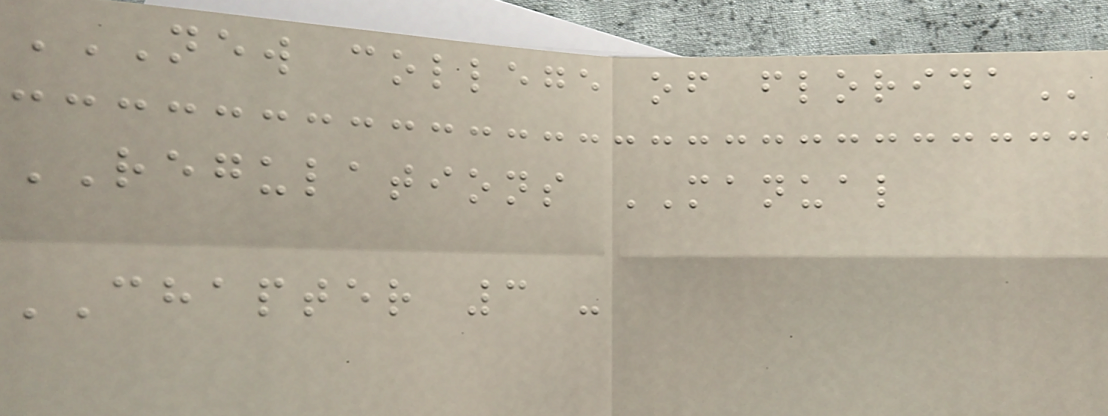NEW COLLEGE OF FLORIDA
REGULATIONS MANUAL
CHAPTER 3 -
